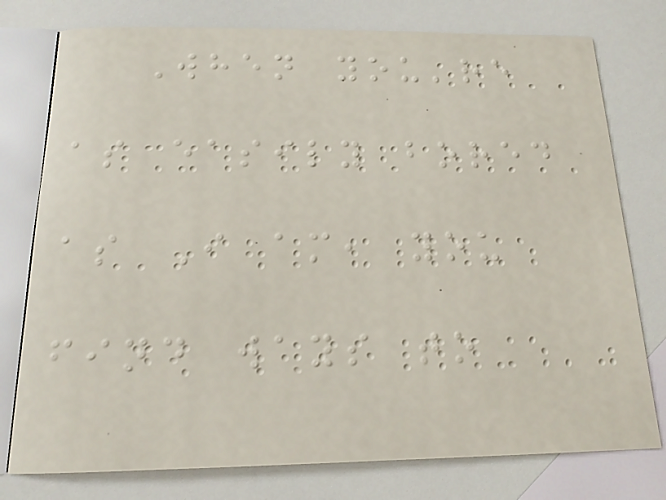When you're
as easily bored
as I am, you
find ways to
